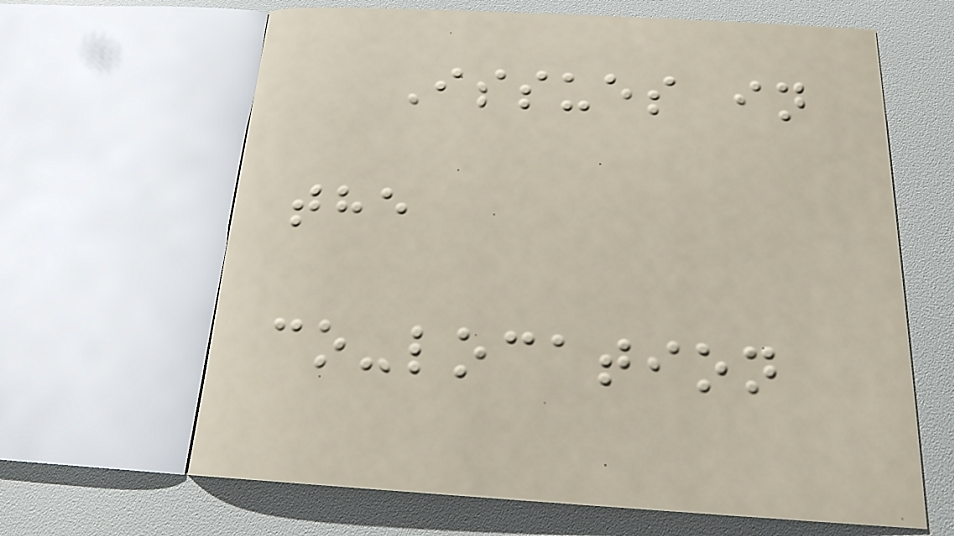Issues in
the
co-location
